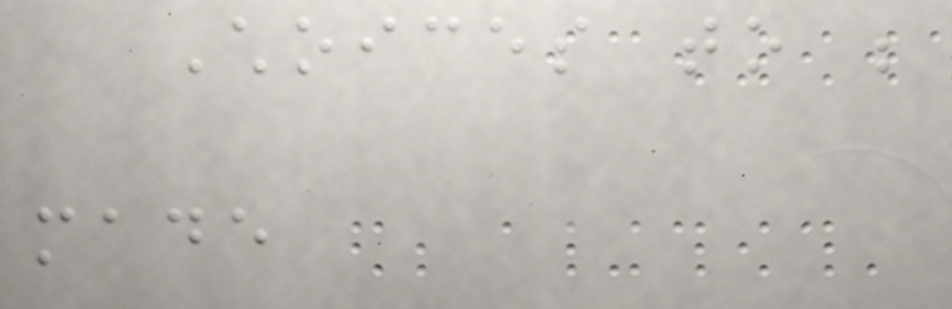Choices to be
made
